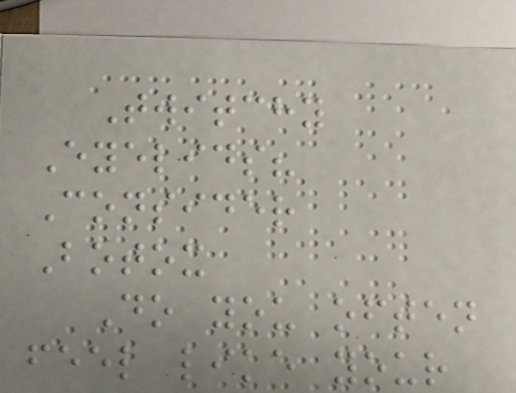Twitchy
Eyelids?
Consider
Botox
Do you often
feel like your
